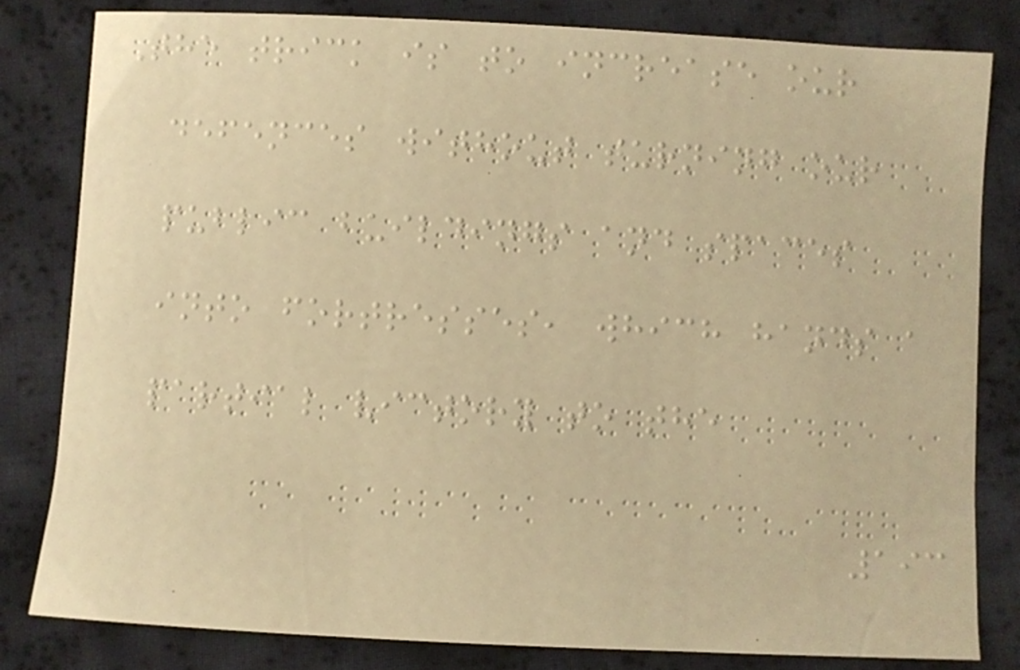The trick is to increase our
defences without turning our
public buildings and spaces
into fortresses, which hands a
partial victory to the
193
